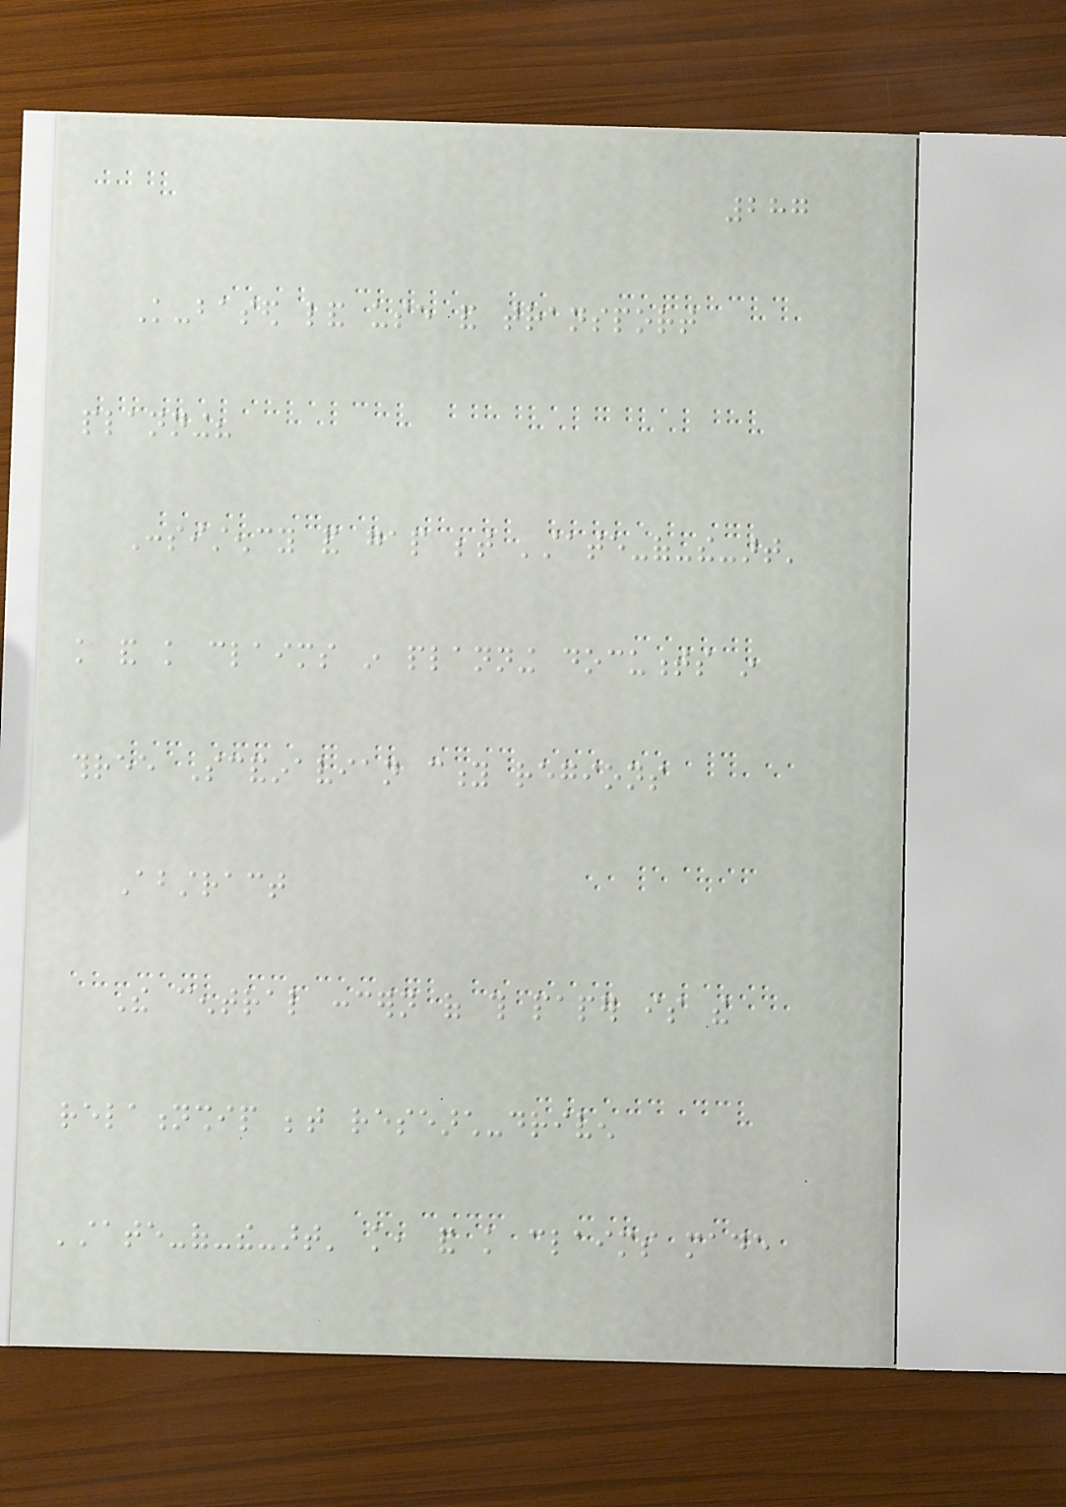287
Knowledge-based land use and transport
planning?
Consistency and gap between 'state-of-the-art'
knowledge and knowledge claims in planning documents in
three Scandinavian city regions
Abstract
The central concern of this paper is the
relationship between research-driven
'state-of-the-art' knowledge, and knowledge claims made
